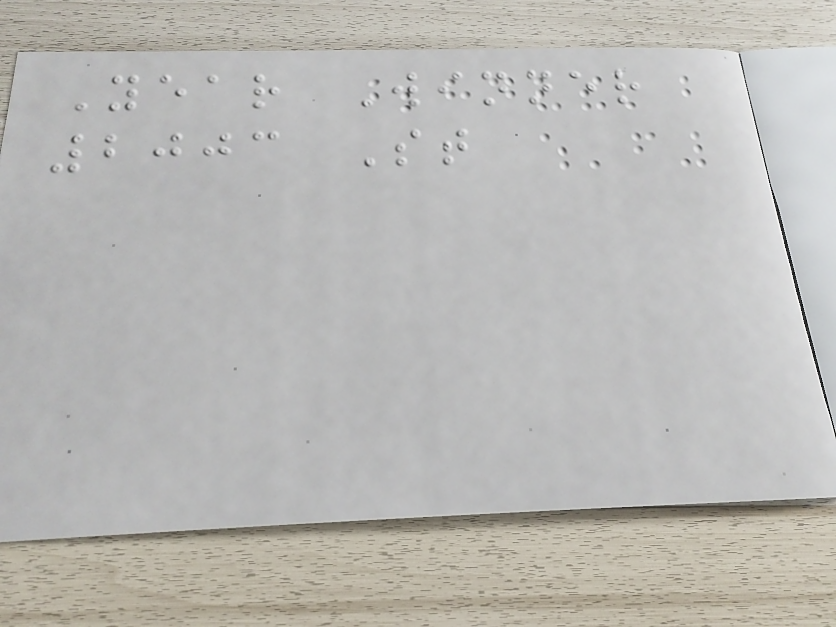Year Winner
2003 St
